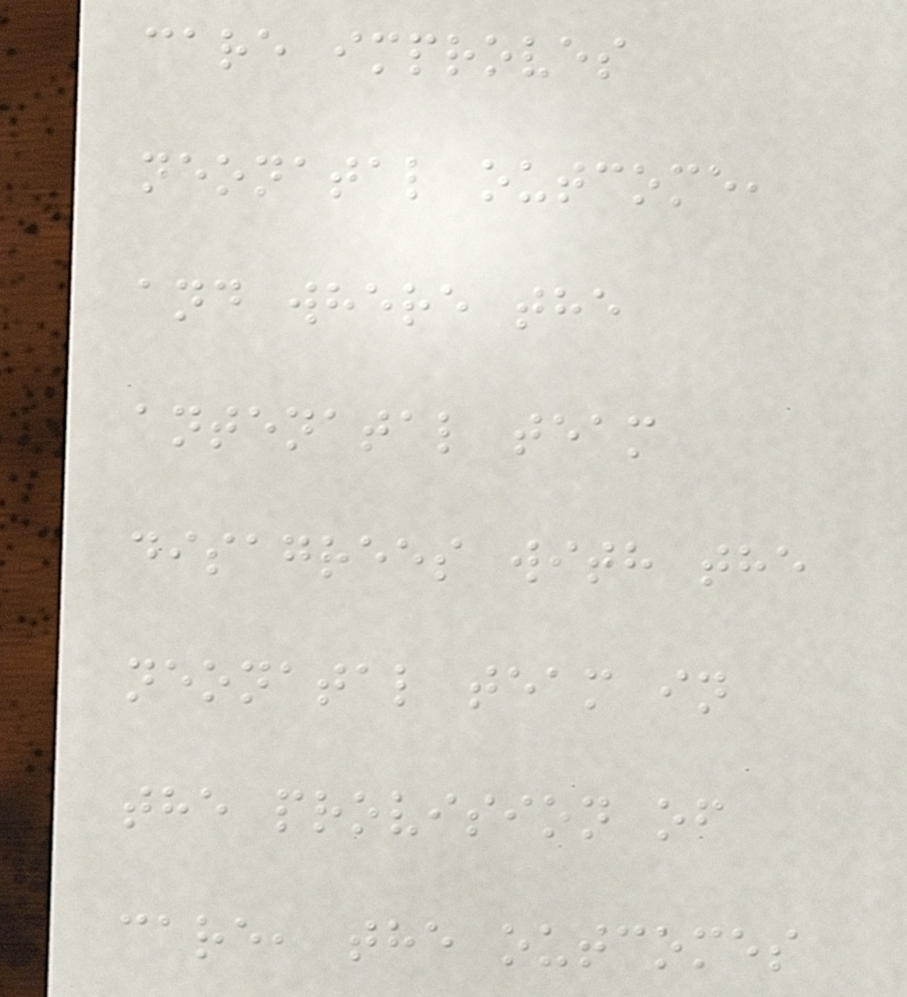care improves
neonatal outcome,
and where the
antenatal team
disagrees with the
neonatal team in
the provision of
care, the outcomes
